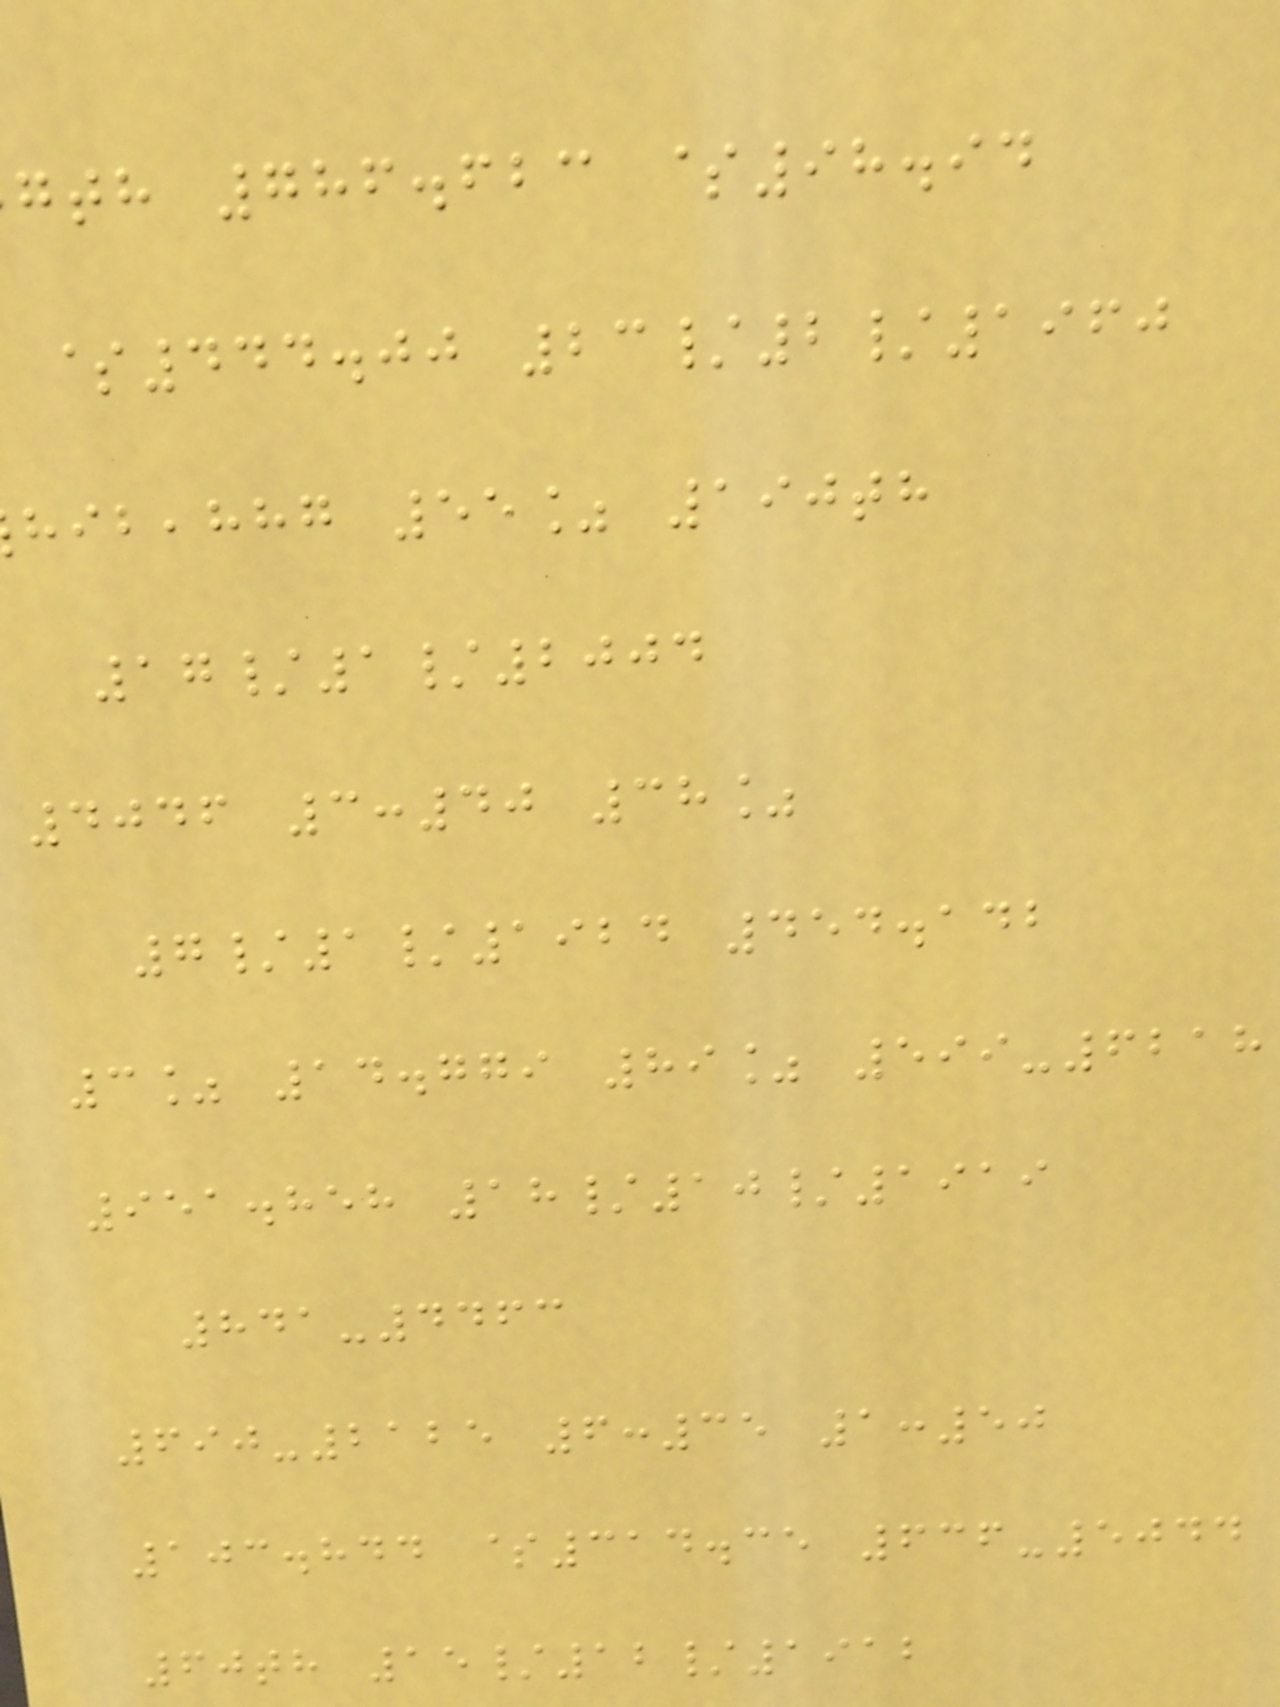gth 786.623 $98.94
$444.00 23/2/1960
,hhg 55% 190th
17/1/2004
4046 3:40 38%
7/1/1924 454.142
3% 14.779 89% 599-6218
951.858 18/10/1919
841-4463
690-2125 6:35 1:50
103.844 $314.35 636-5044
60th 15/12/1912
